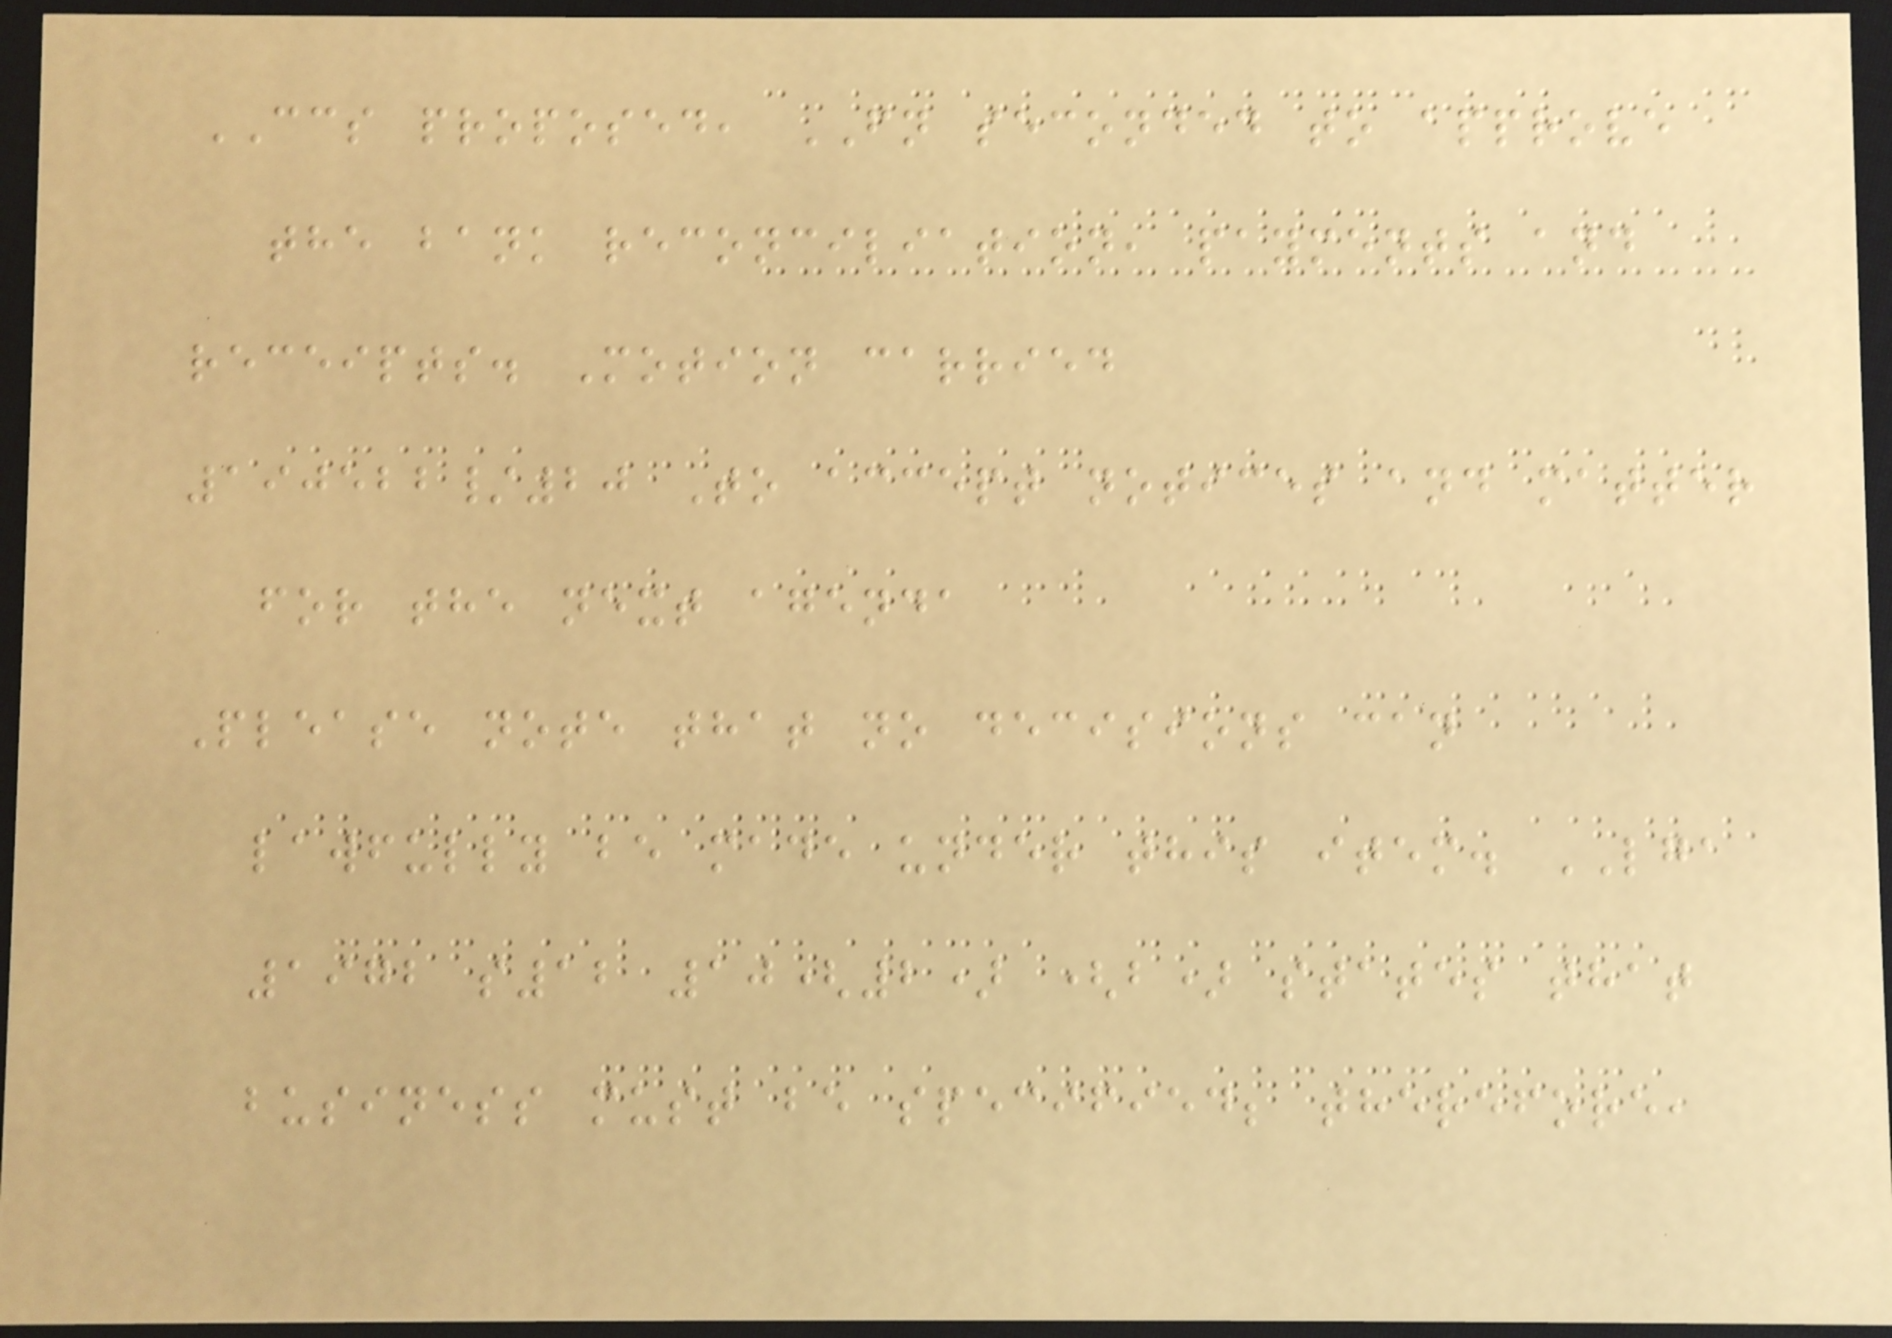CCS proposed, FN seconded to approve
the bank reconciliation, payments and
receipts. Motion carried
190522/20 To accept notices and matter
for the next agenda
Please note that no decisions can
lawfully be made under this item. LGA
1972 s12 10(2) (b) states that
business must be specified; therefore,
